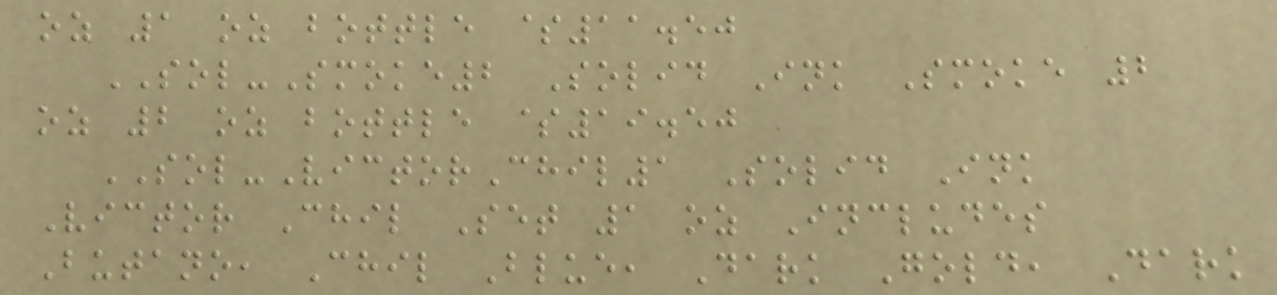oz 1 oz bottle $11.50
SOL-Smoke2 Solid Ink Smoke 2
oz 2 oz bottle $19.50
SOL-VictorChil1 Solid Ink
Victor Chil Set 1 oz Includes
Butano, Chil Blue, Dark Gold, Dark
